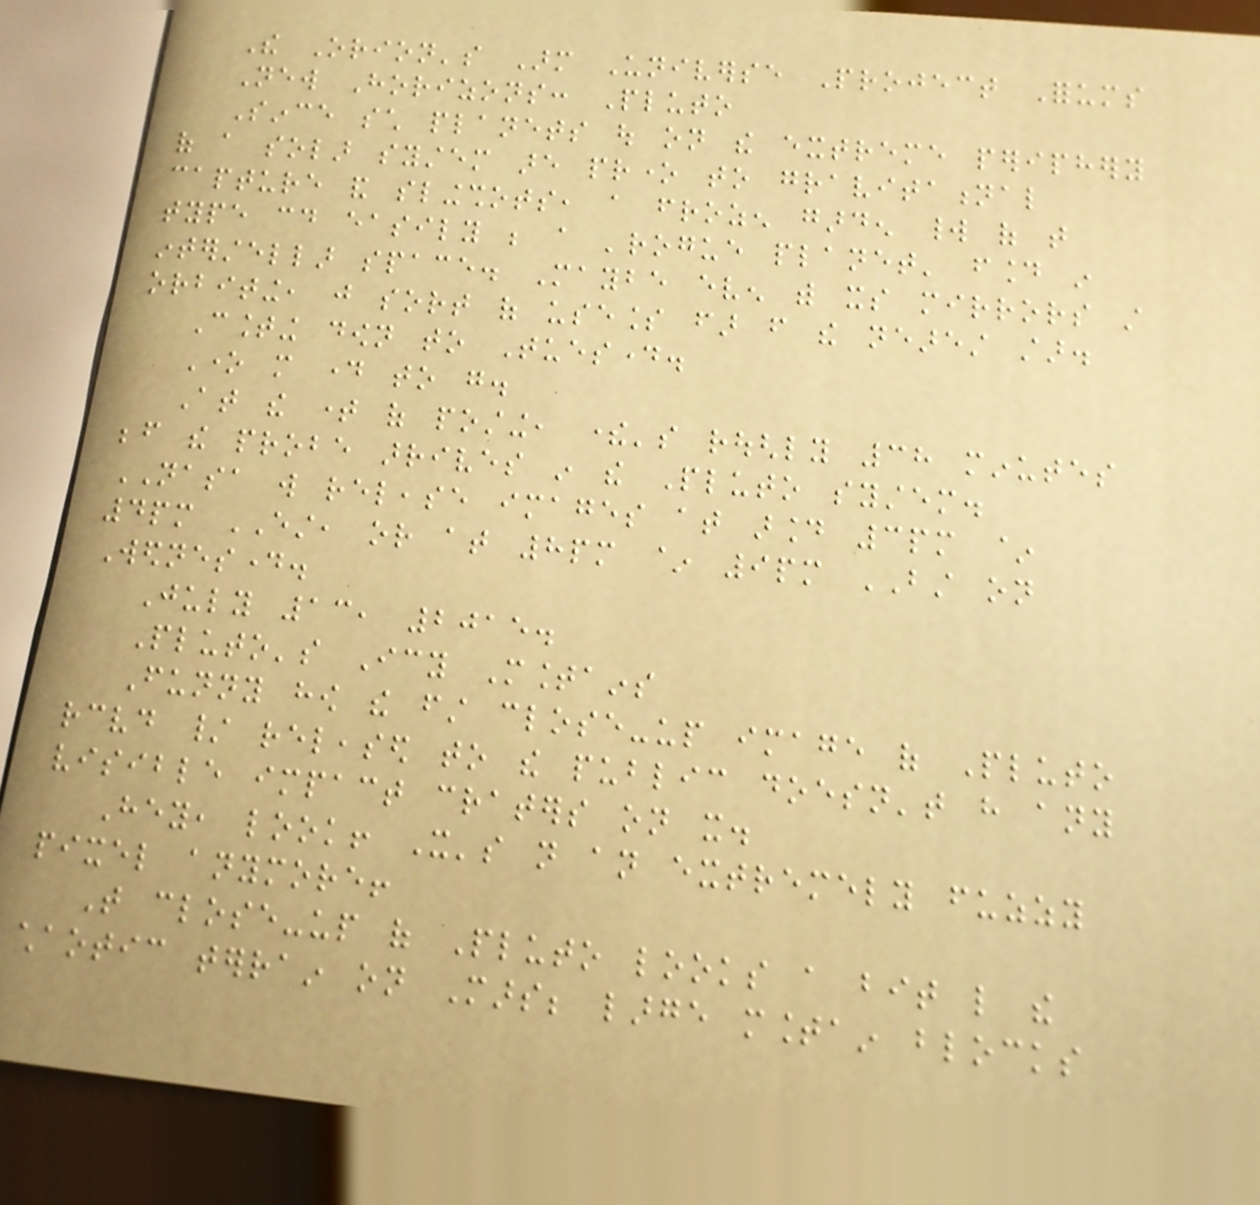The Orion's Arm Universe Project Forums
New Horizons: Pluto
Since such planets out on the extreme periphery
of a solar system are prone to gravitational
capture and slingshots, a frozen garden world of that
type could easily be a 'rogue planet' found in
interstellar space. Maybe even with its mirrors still
orbiting, just sort of useless far from the nearest star.
Counting down to Tuesday.
One more day to go.
At the time of posting, there's roughly 38 minutes
before the probe arrives in the Pluto system.
NASA will release images at around 3pm ~
4pm EST, or at 8pm ~ 9pm BST on
Wednesday.
July 13, 2015.
Pluto's Icy Mountains
Funny how the first close-up image of Pluto
received / released to the public doesn't have any
visible impact craters on it.
Hey, look! It's not an extremely fuzzy
pixel anymore!
That close-up of Pluto looks a bit like the
chaotic terrain on Mars; large mountain blocks
